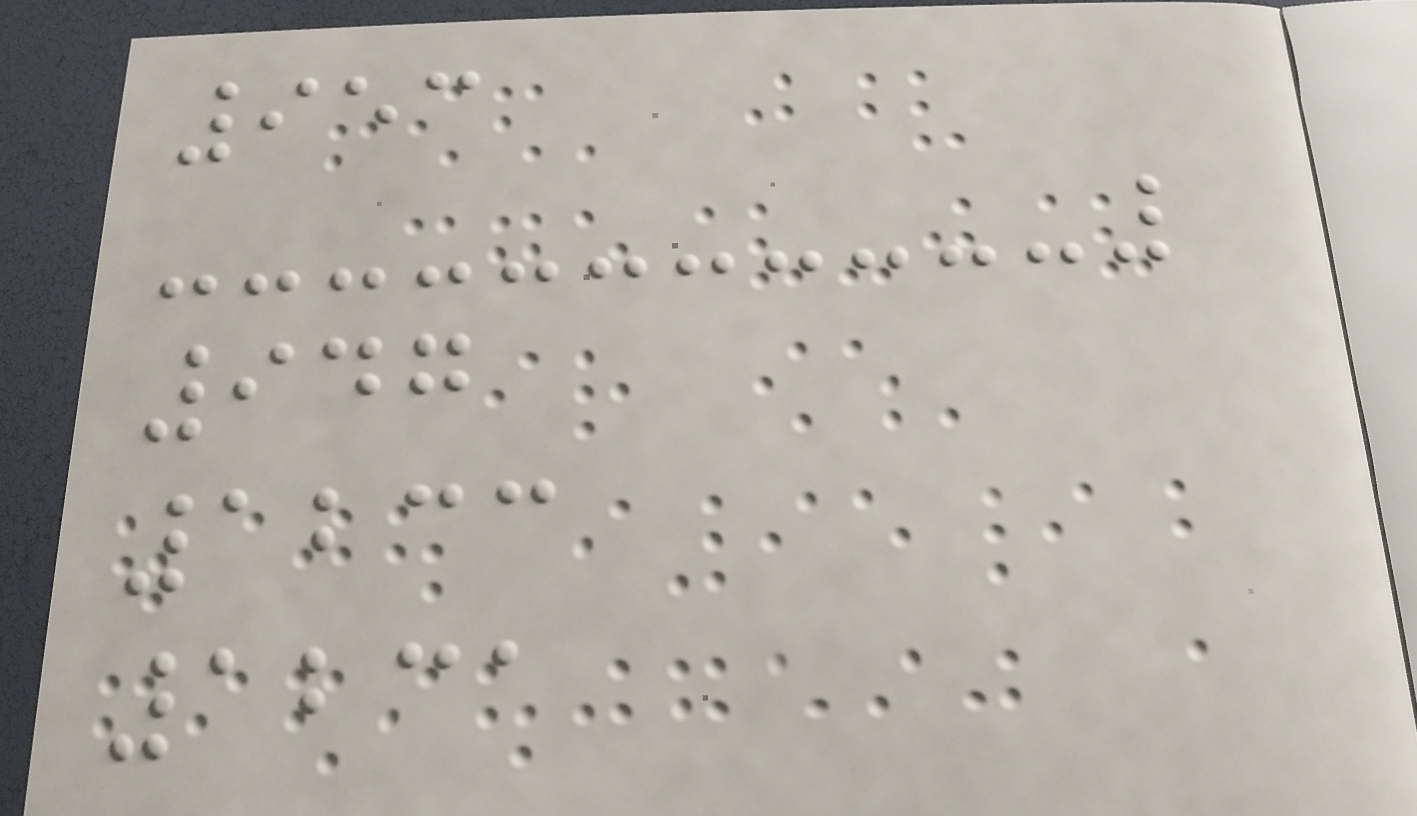953
947
1233
1231
